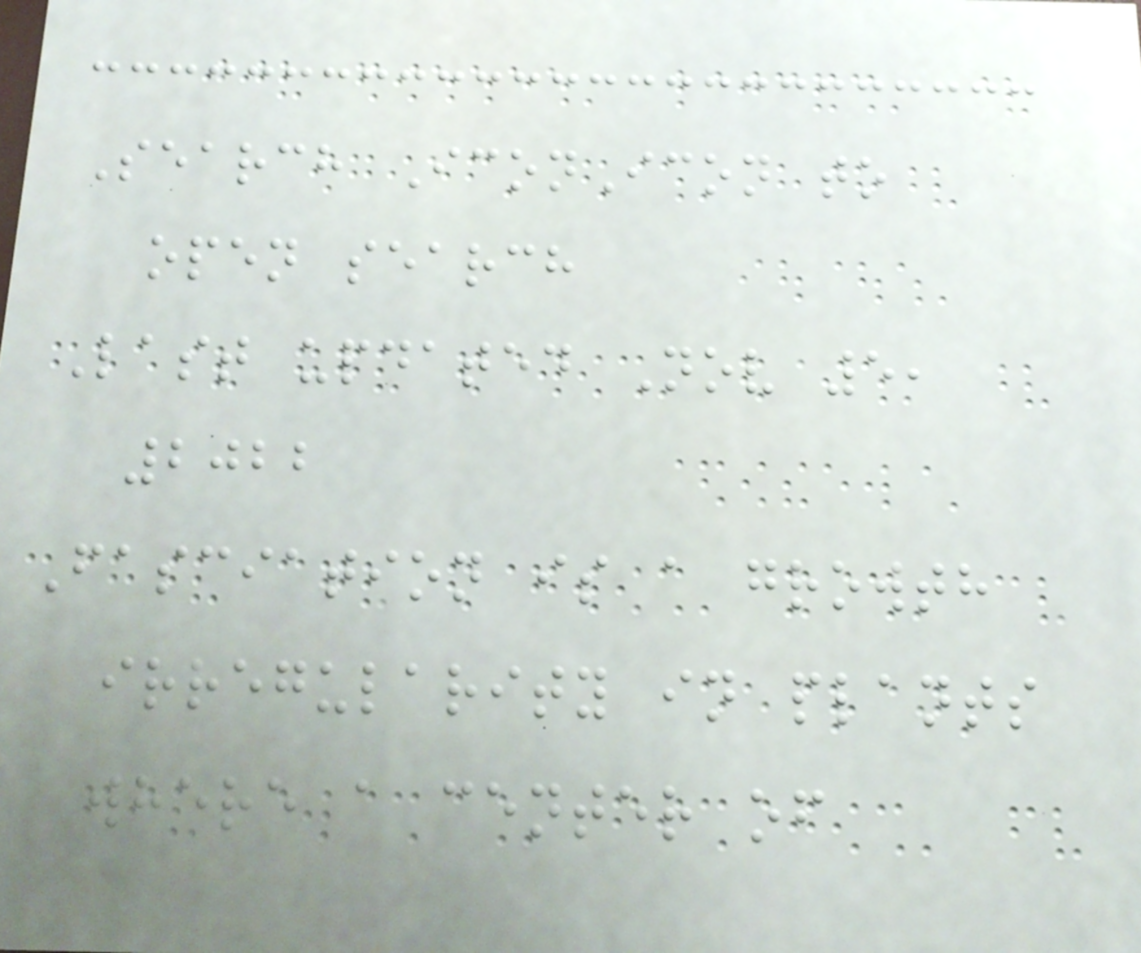Search IconIcon to
open search
Last updated Nov 5,
2022
Fasciation is a growth
irregularity in plants
where a center of
